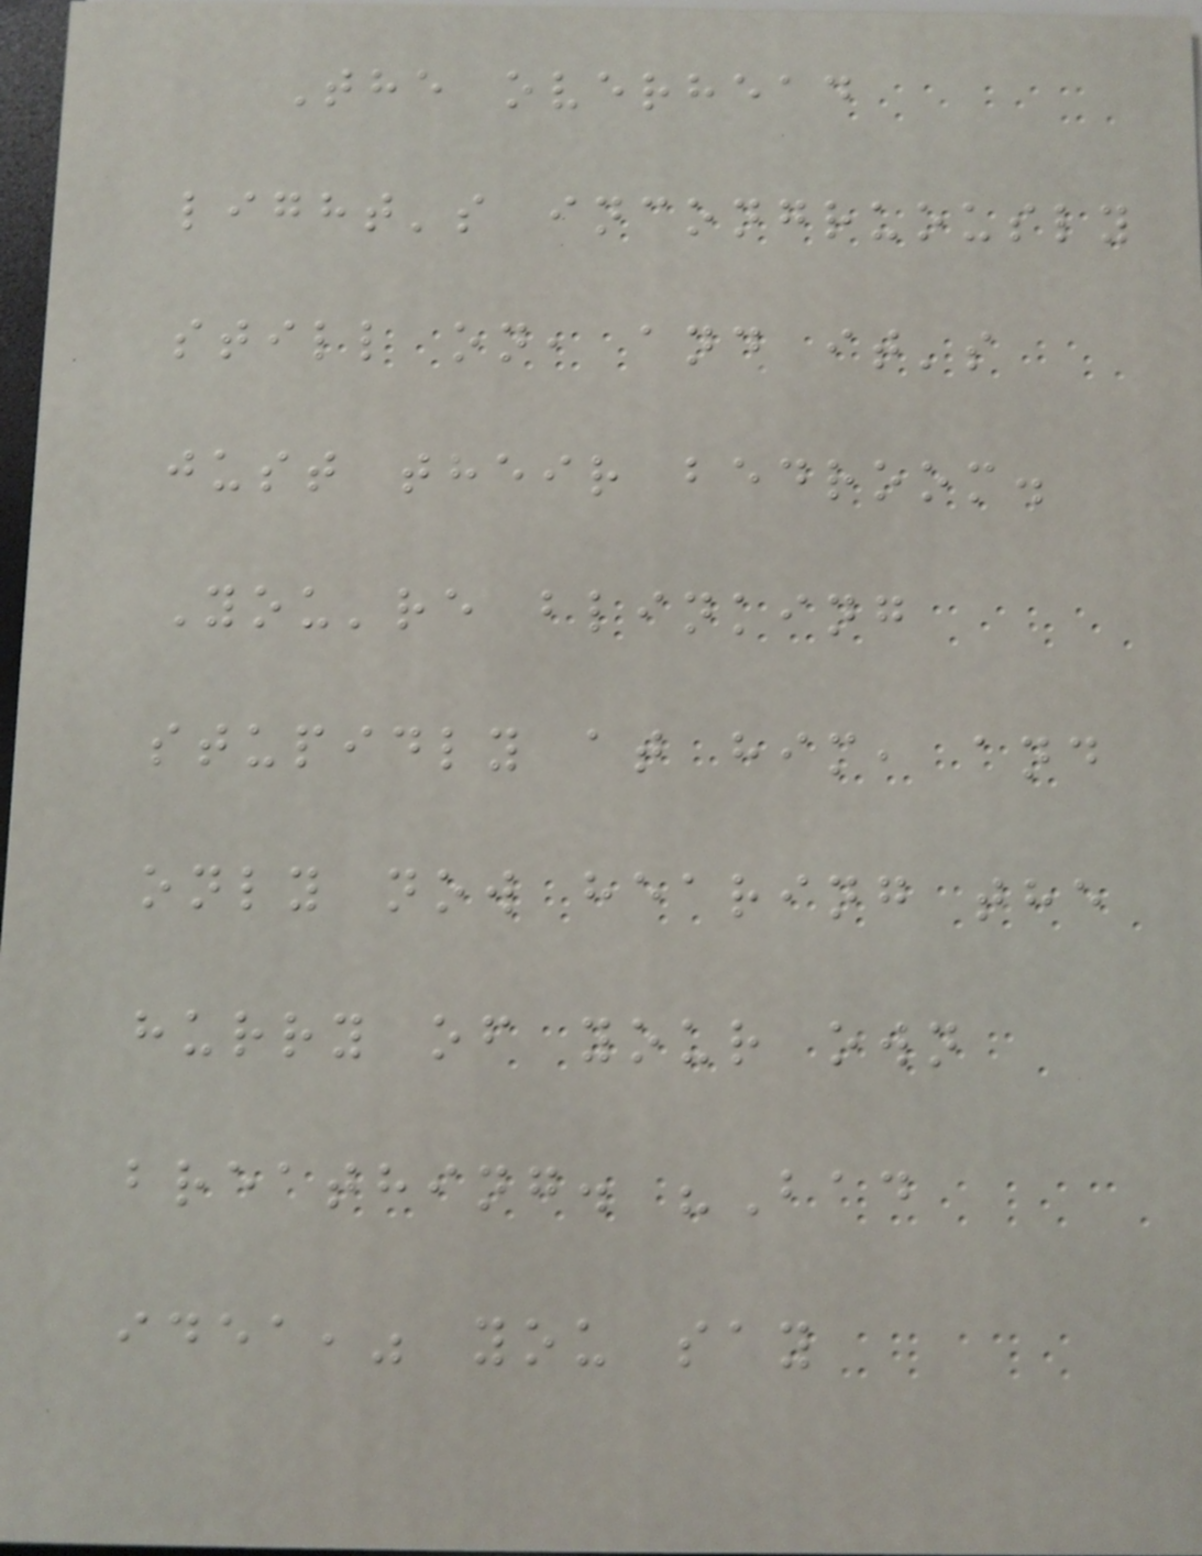The overhead
light's incongruously
still on, and it's
just their bedroom.
You're blinking
stupidly at him, and
only now hearing the
hurry of your own
breathing. "Bad
idea," you say
